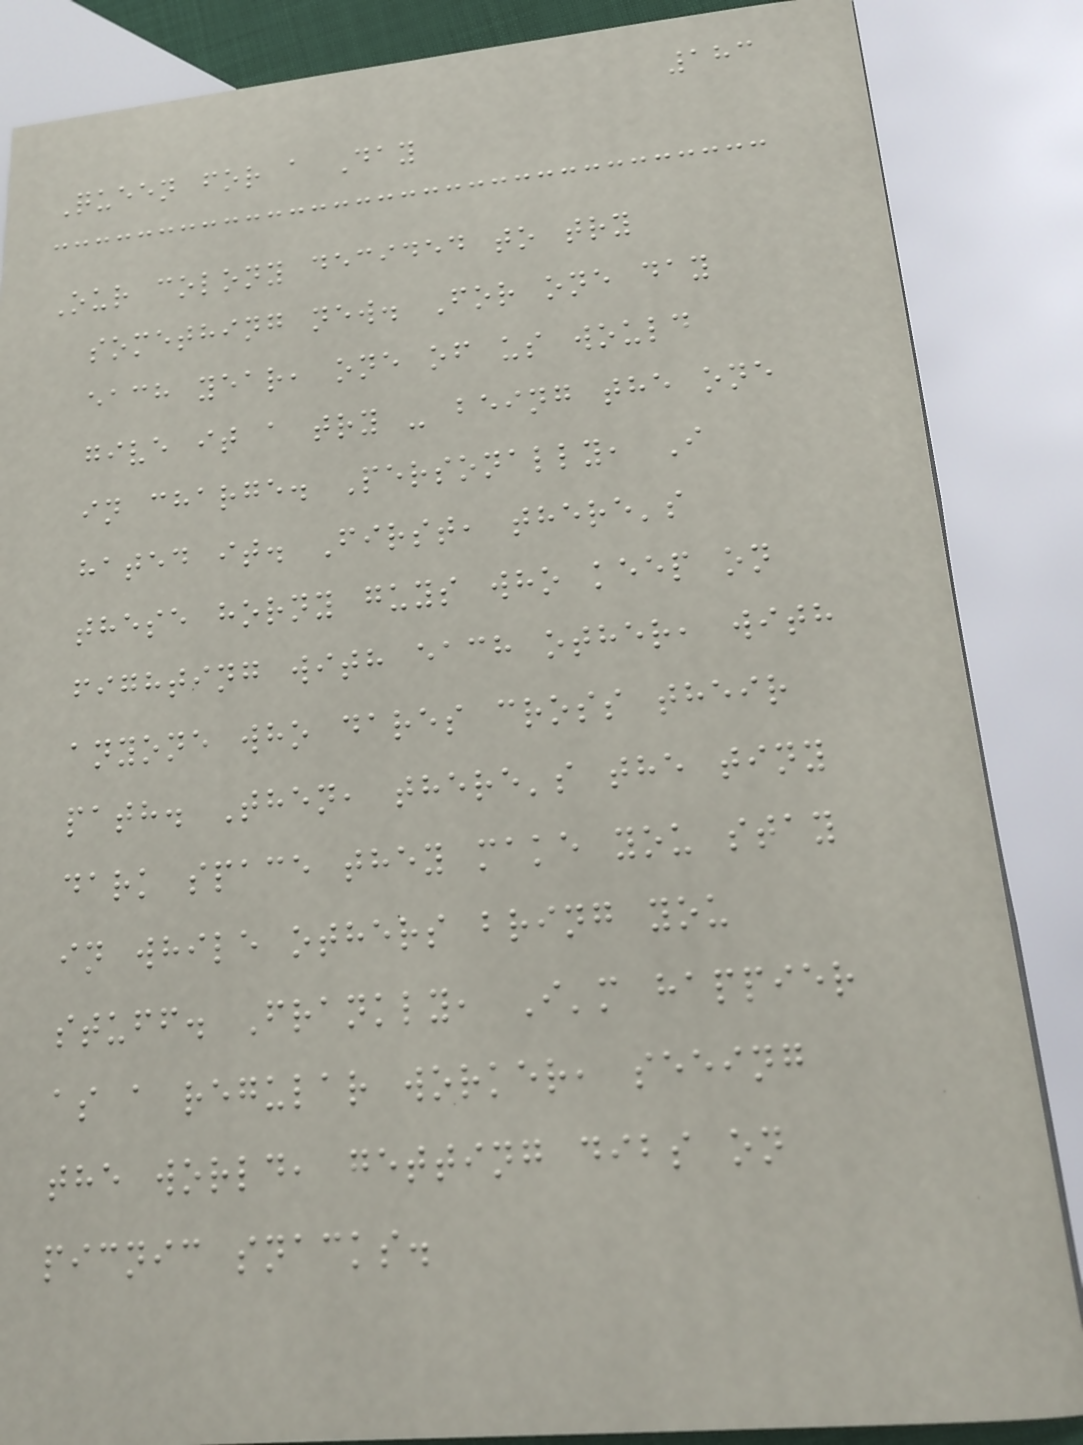183
Queen for a Day
Our colony decided to try
something new. For one day
each year, one of us would
give it a try - being the one
in charge. Personally, I
hated it. First, there's
these horny guys who keep on
fighting with each other, with
anyone who dares cross their
path. Then, there's the tiny
dark space they make you stay
in while others bring you
stuff. Frankly, I'm happier
as a regular worker, seeing
the world, getting dibs on
picnic snacks.
